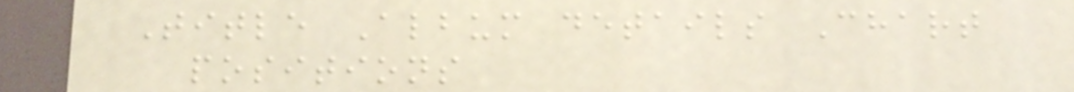Title Album details Chart
positions
